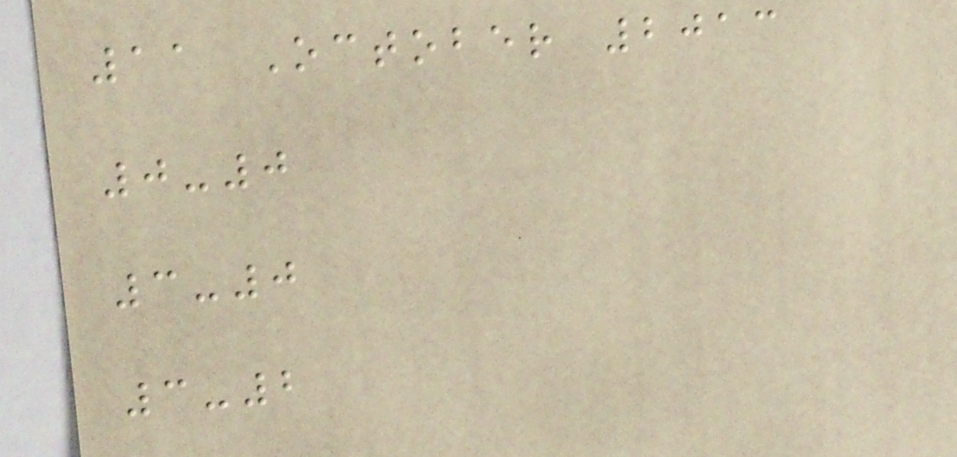11 October 2013
0-0
3-0
3-2
